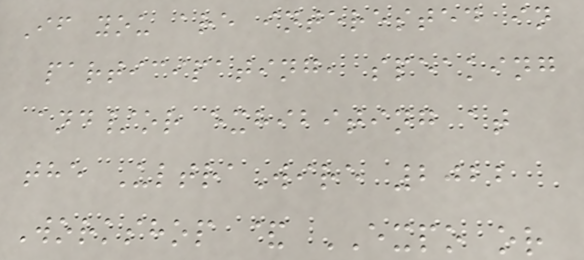If you are interested in
participating, speaking
and/or exhibiting at
the UltraWire 2022
Workshop & EXPO or
